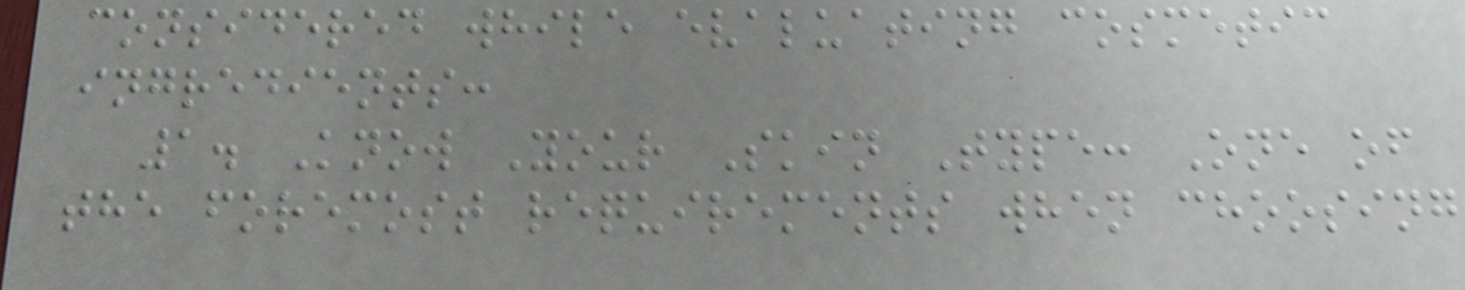considered while evaluating cosmetic
ingredients:
1. Know Your Skin Type: One of
the foremost requirements when choosing
